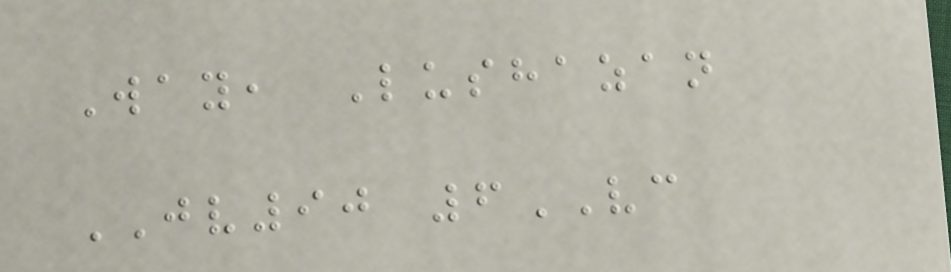Way, Lushazan
JV90 6VC
